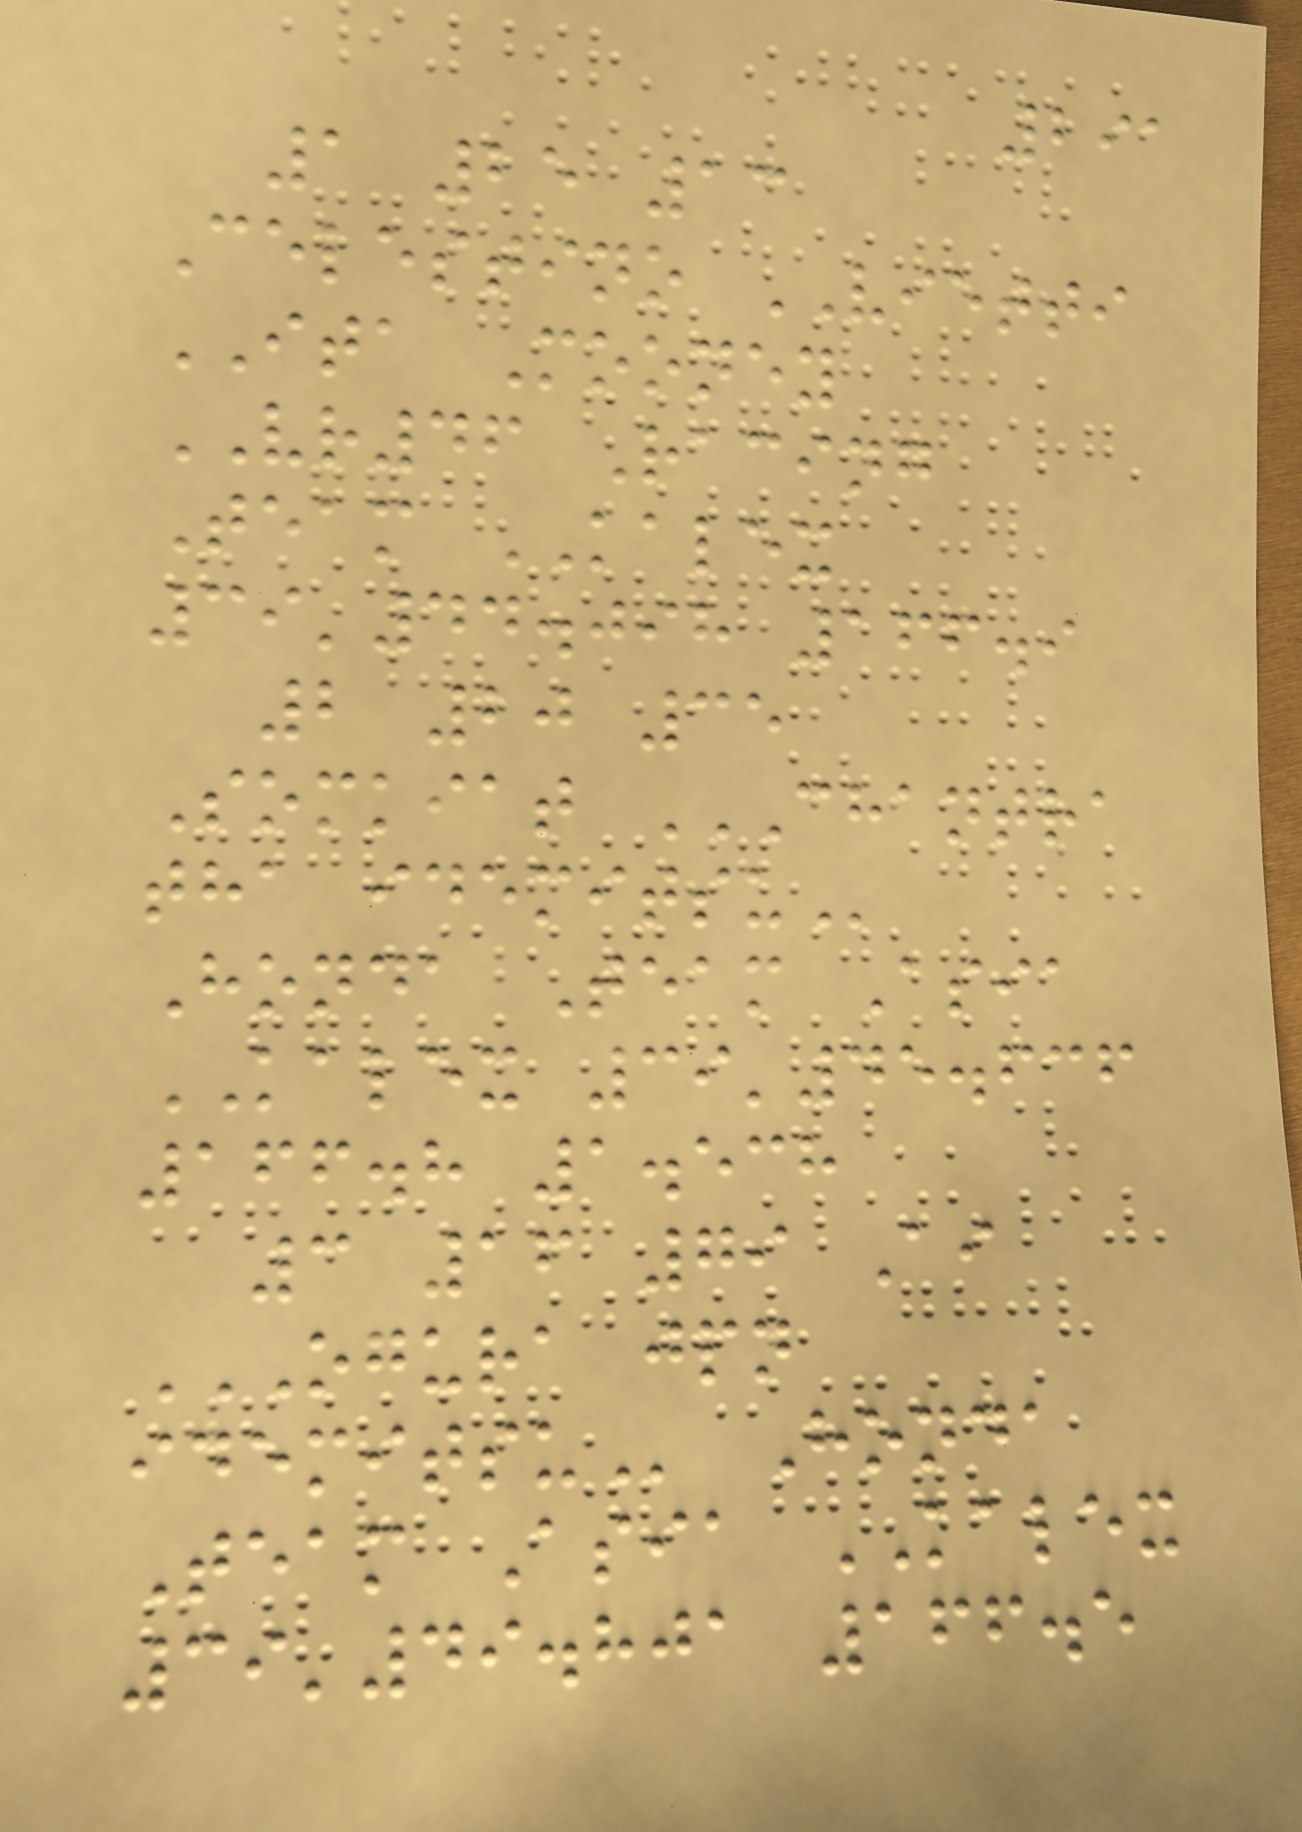291
1 25 13
Celestino VIETTI
ITA Mooney
VR46 Racing
Team KALEX
39'44.098 166.9
2 20 35
Somkiat CHANTRA
THA IDEMITSU
Honda Team Asia
KALEX 39'45.636
166.8 1.538
3 16 79 Ai
OGURA JPN
IDEMITSU Honda
Team Asia KALEX
39'49.801 166.5
